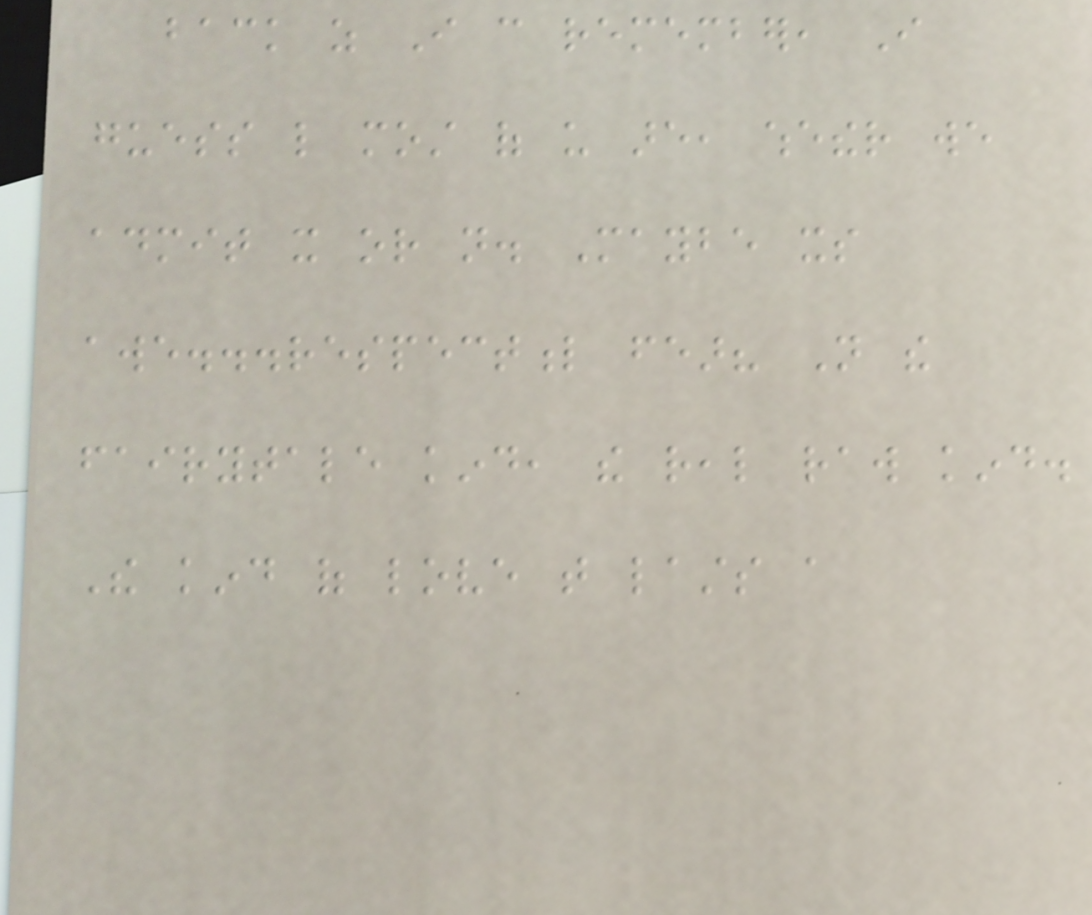back as I can remember, I
guess like most of us are, whether we
admit it or not. Maybe its
awe...respectful fear? Not the
fairytale kind, the real raw kind.
The kind of love that lasts a
